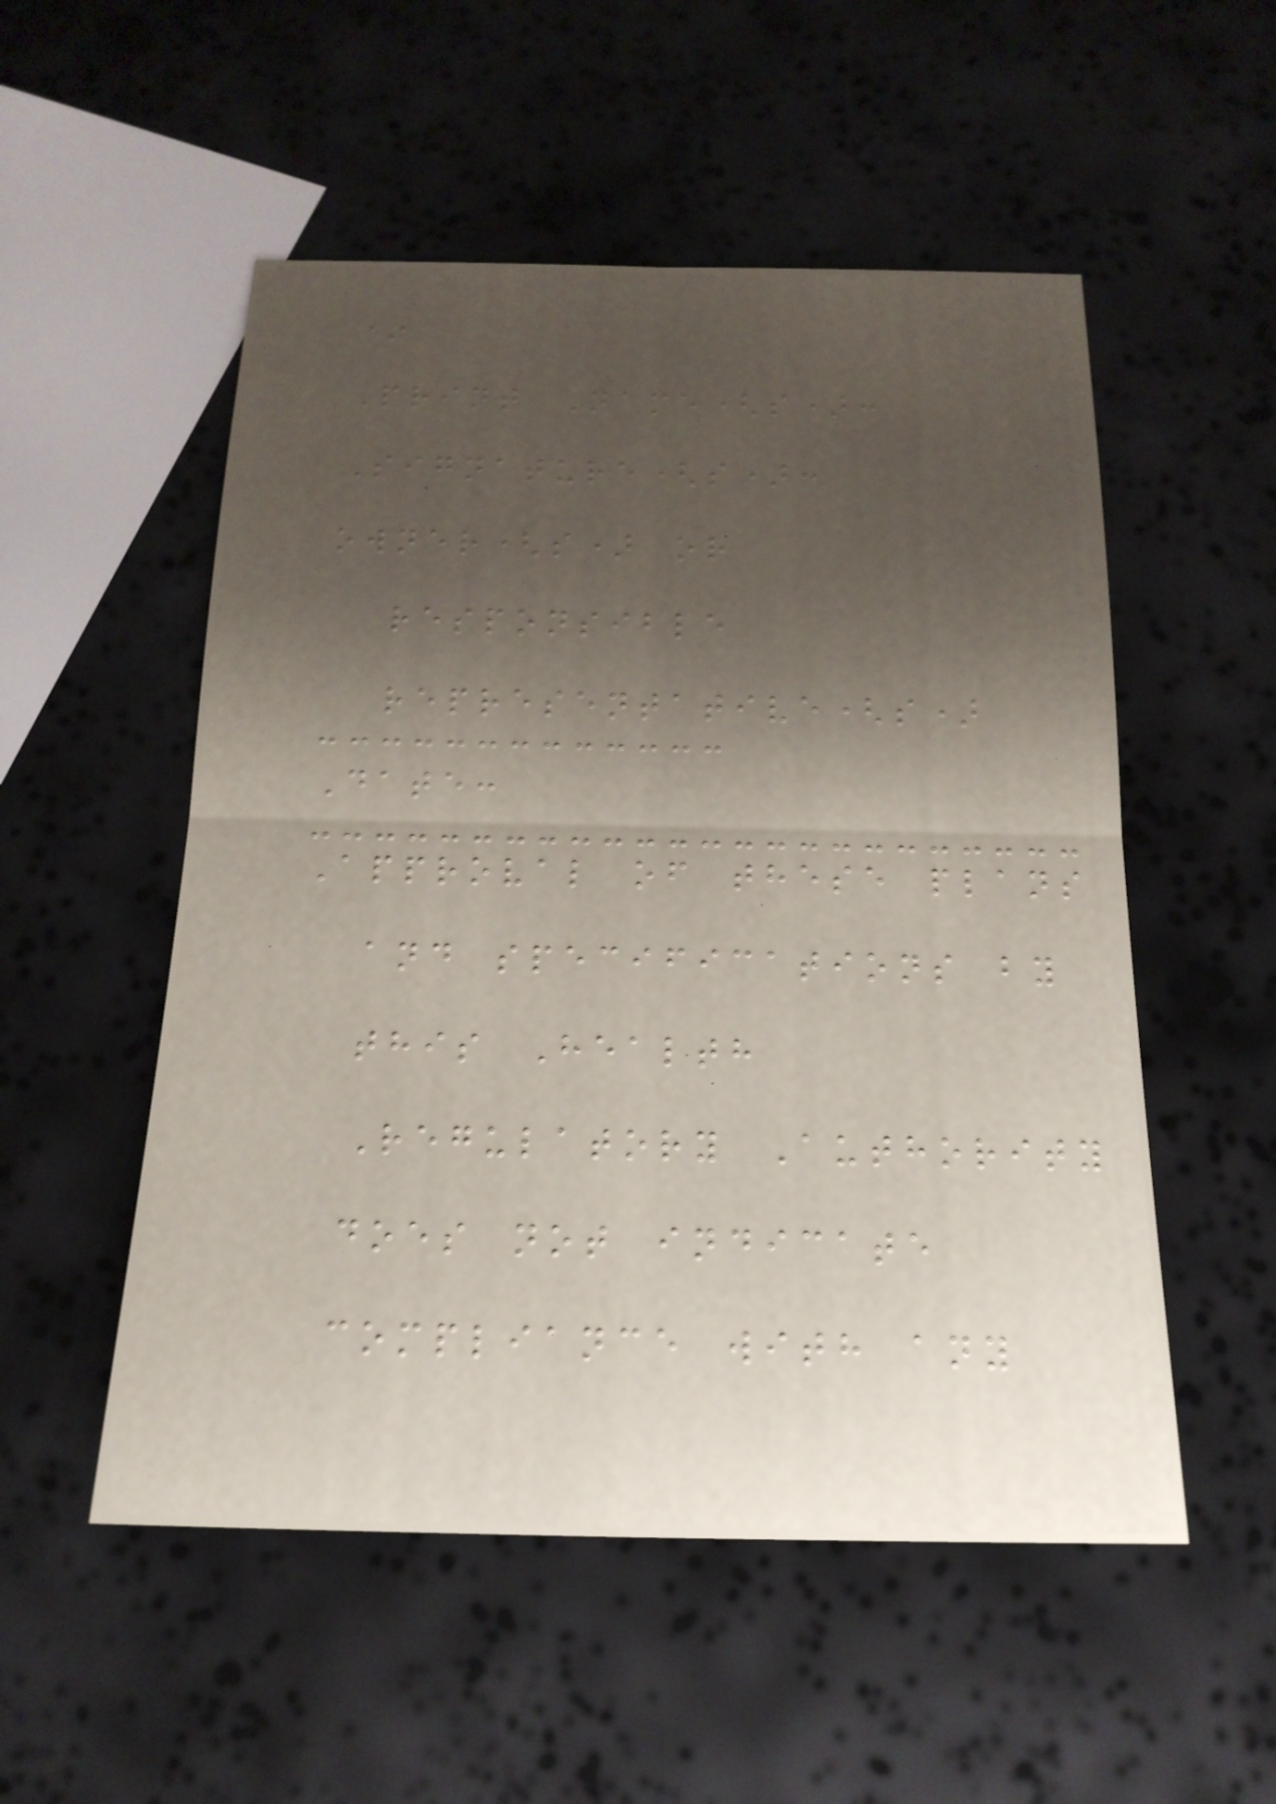*
Print Name(s):
Signature(s):
owner(s) or
responsible
representative(s)
Date:
Approval of these plans
and specifications by
this Health
Regulatory Authority
does not indicate
compliance with any
